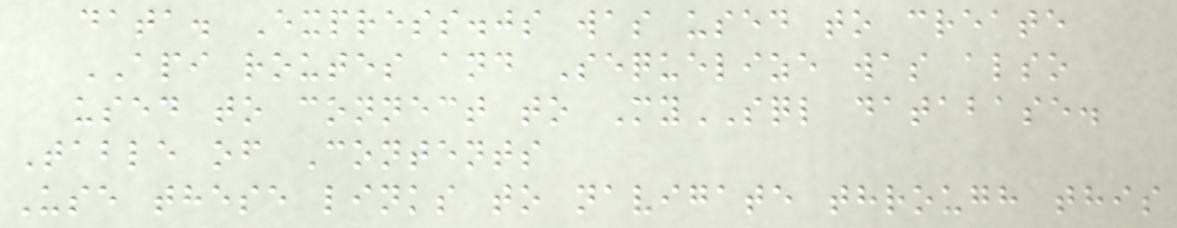data. Express.js was used to create
API routes and Sequelize was also
used to connect to MySQL database.
Table of Contents
Use these links to navigate through this
